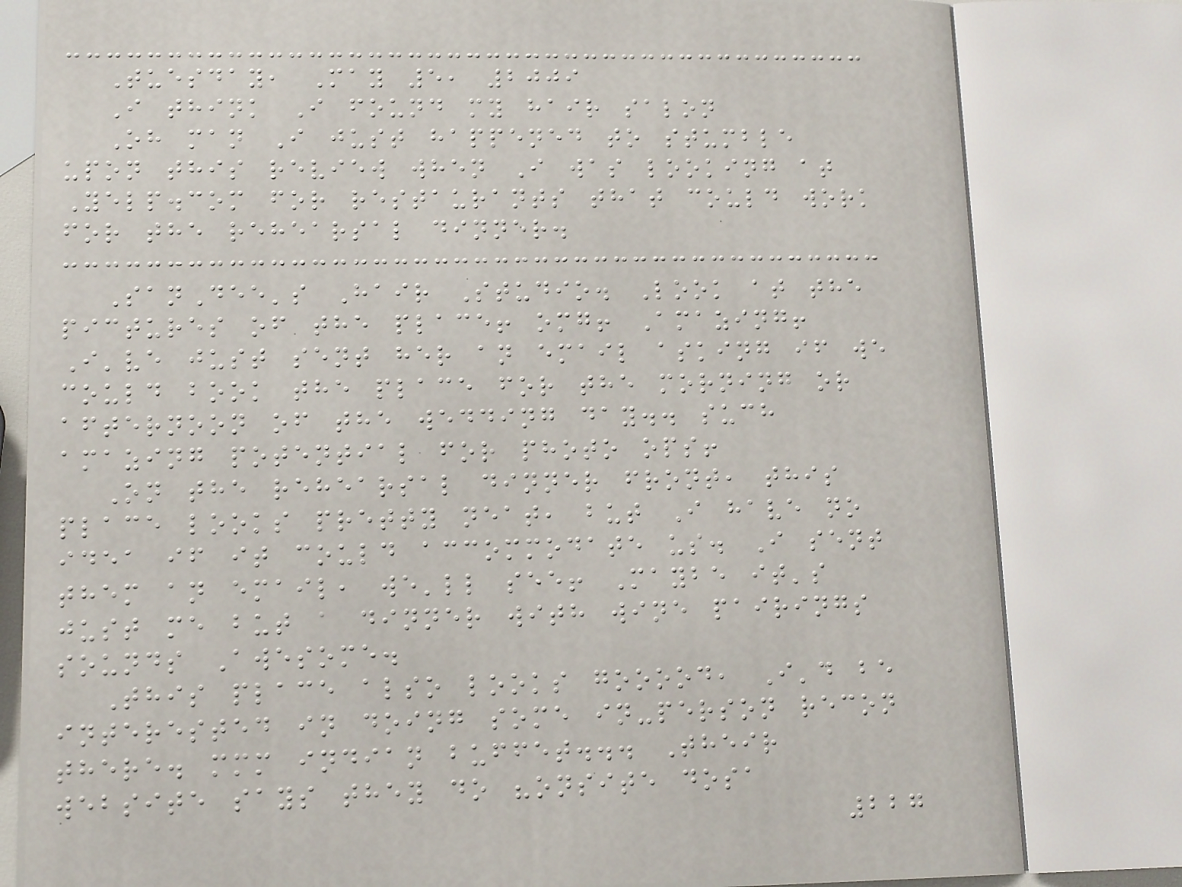Tuesday, May 5, 2009
I think I found my hair salon
Oh man I just happened to stumble
upon this review when I was looking at
Yelp.com for restaurants that could work
for the rehearsal dinner.
SanDee's Hair Studio. Look at the
pictures of the place! omg! Amazing!
I've just sent her an email asking if we
could book the place for the morning or
afternoon of the wedding day.. such
amazing potential for photo ops!
On the rehearsal dinner front, this
place looks pretty neat, but I have no
idea if it could accommodate us. I sent
them an email, we'll see! Maybe it's
just me but a dinner with wine pairings
sounds Awesome.
This place also looks gooood, I'd be
interested in doing some in-person recon
there. mmm indian buffet... Their
website says they do "onsite dosa
227
